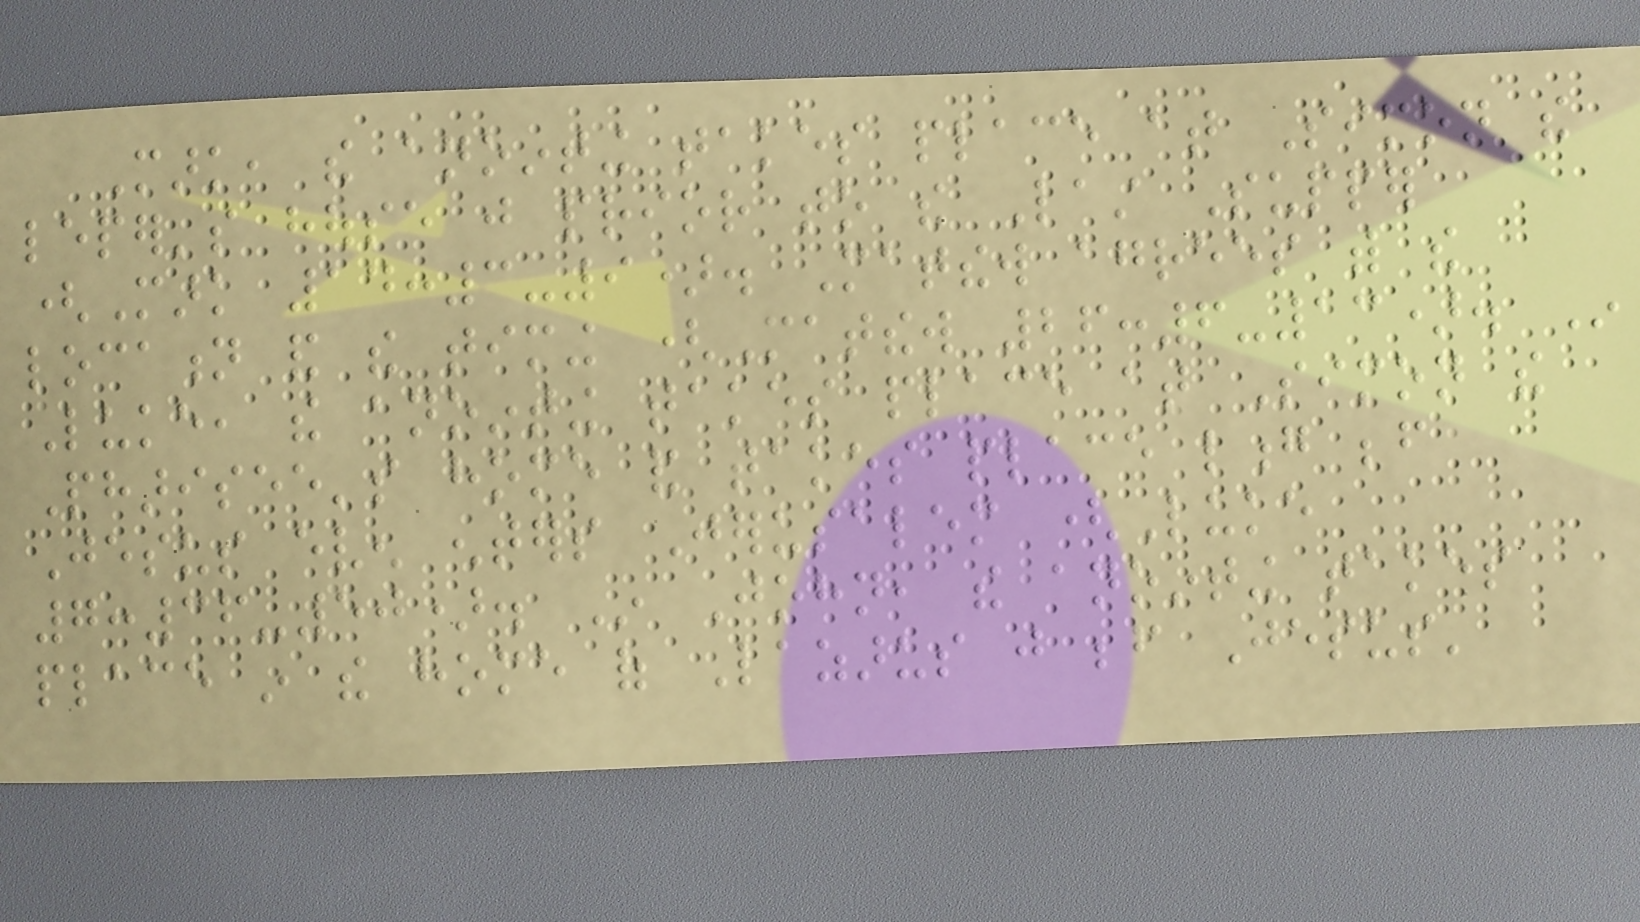Mark, the anointing takes place at Simon the
leper's house just prior to the Last Supper
(Mark 14:3-9). Matthew agrees with the
location and the timing (Matthew 26:6-13). In
Luke, the anointing takes place at Simon the
Pharisee's home and takes place long before
Jesus even enters Jerusalem (Luke
7:36-50). In John, the anointing takes
place in the home of Lazarus just before Jesus'
